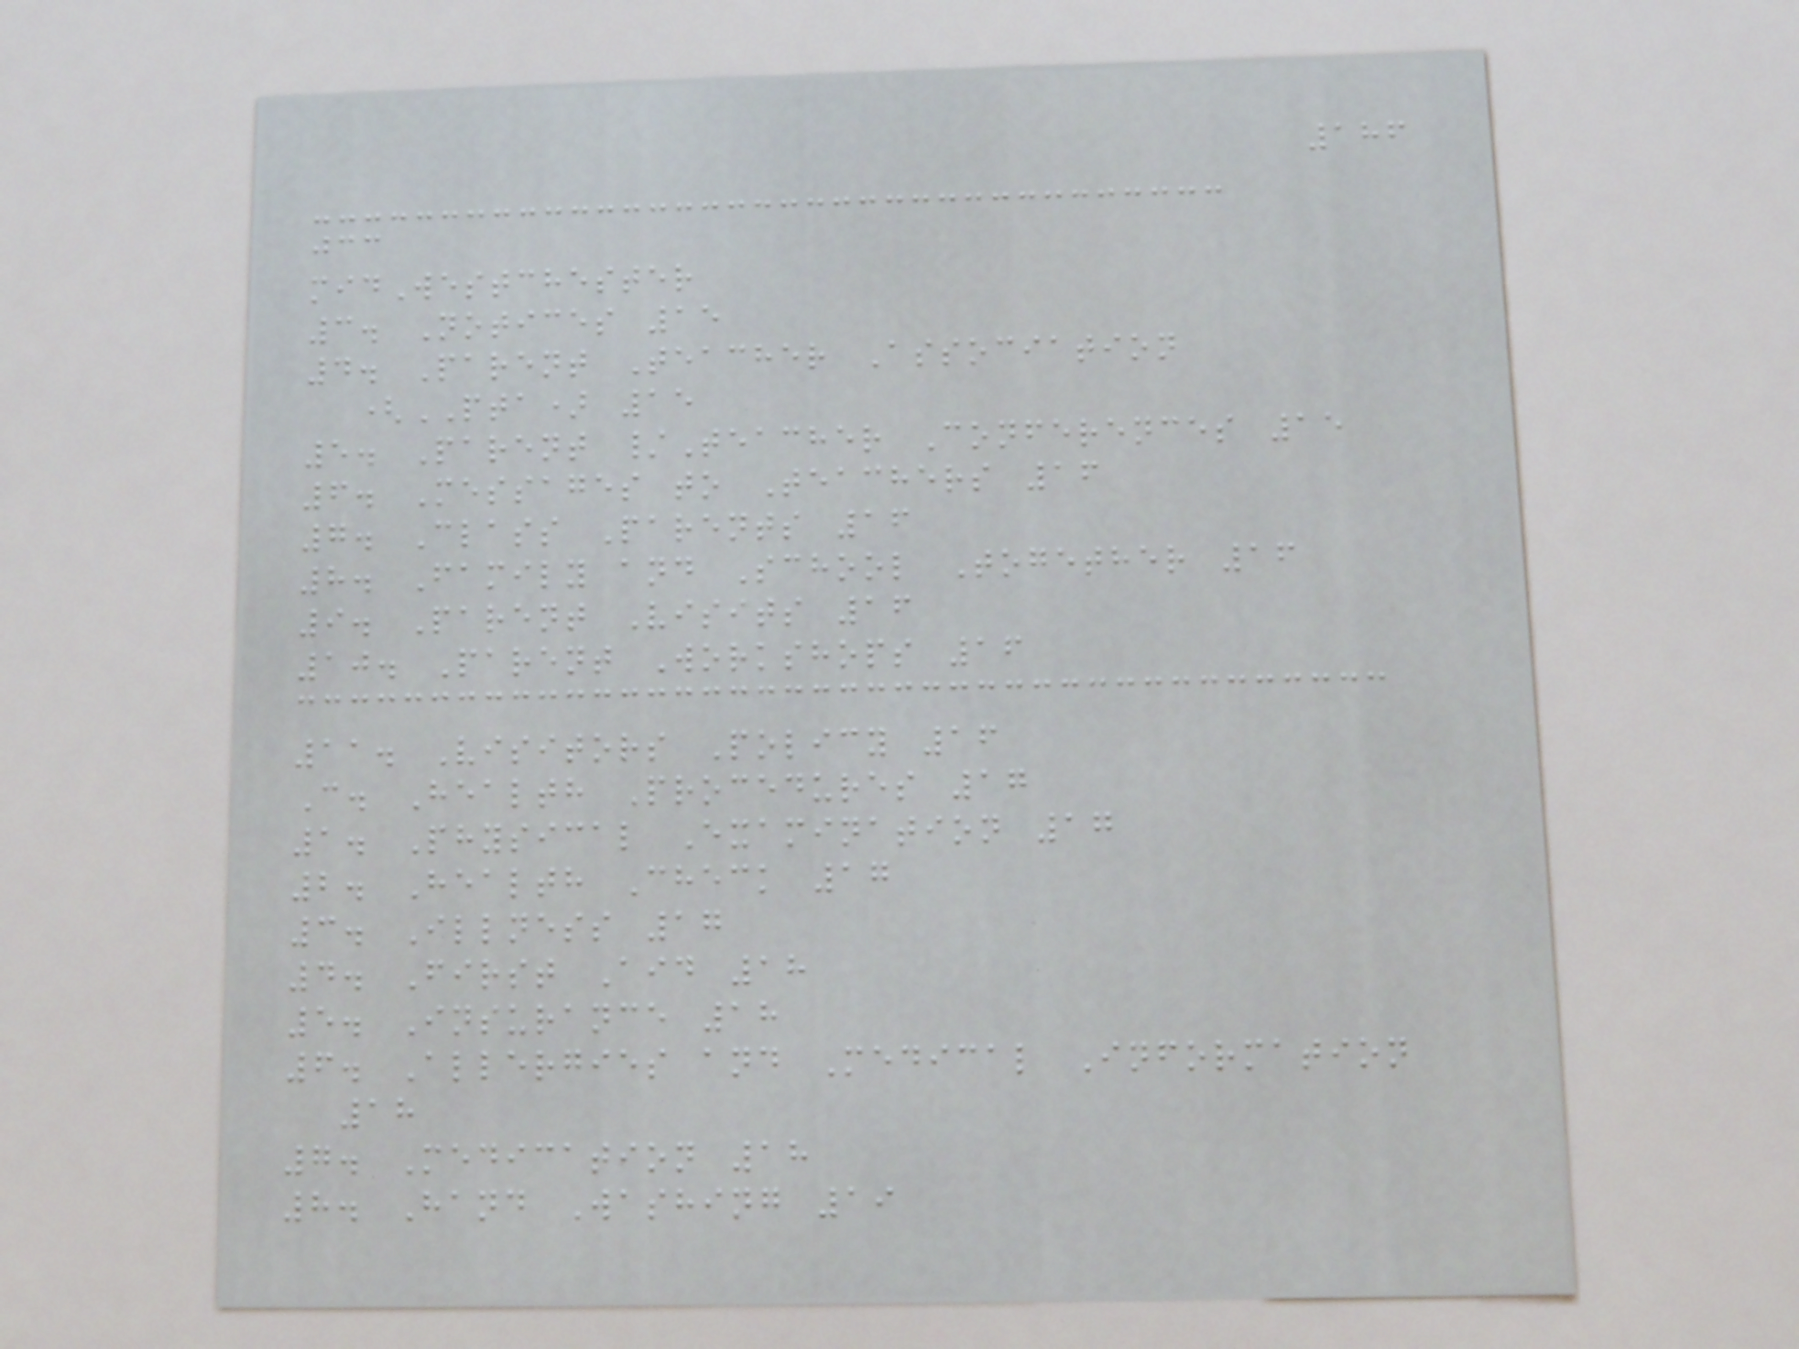186
jcc
midWestchester
3. Notices 15
4. Parent Teacher Association
(PTA) 15
5. Parent /Teacher Conferences 15
6. Messages to Teachers 16
7. Class Parents 16
8. Family and School Together 16
9. Parent Visits 16
10. Parent Workshops 16
11. Visitors Policy 16
C. Health Procedures 17
1. Physical Examination 17
2. Health Check 17
3. Illness 17
4. First Aid 18
5. Insurance 18
6. Allergies and Medical Information
18
7. Medication 18
8. Hand Washing 19
